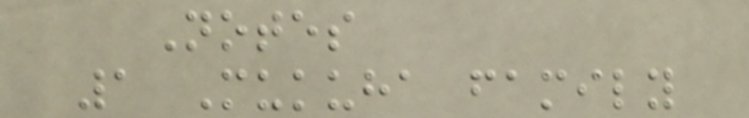Notes
1 Mukuha family
